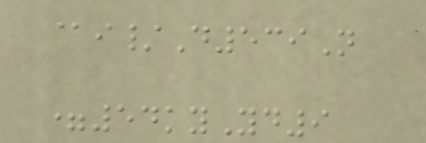@i/D539N
=54kyYd9
